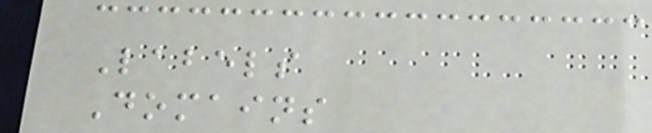Labels
Domains
